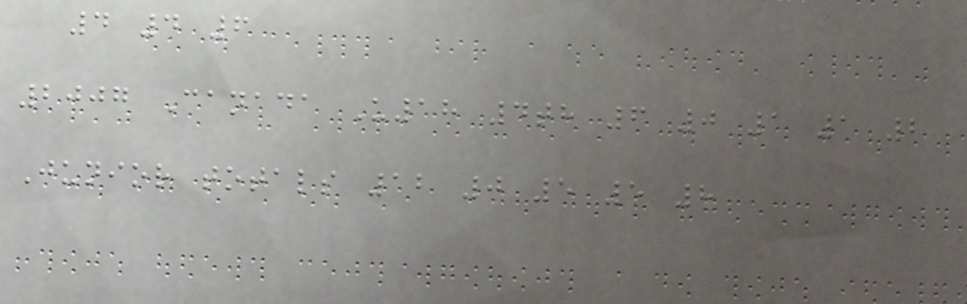4 4 6
2007 Canada U18 4th 6 0 1 1 2
Junior totals 12 0 5 5 8
